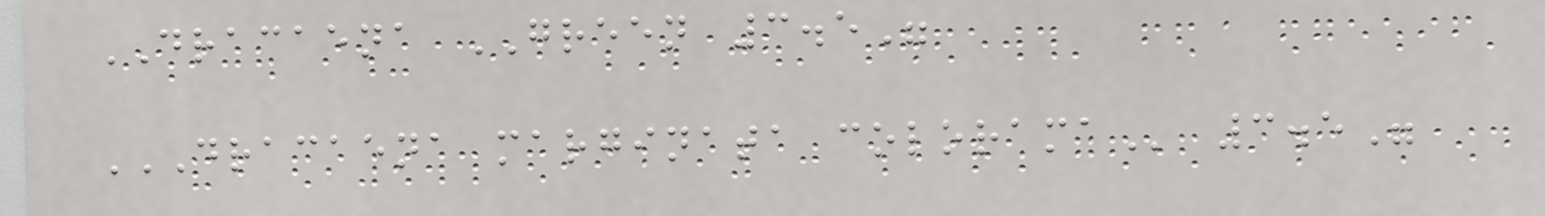DRACAENA GREEN 3.5"
DRACAENA MARGINATA COLORAMA 3.5"
